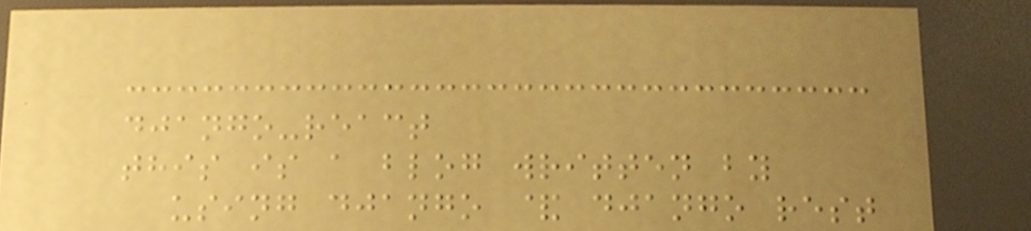django-react
this is a blog written by
using django & django rest
